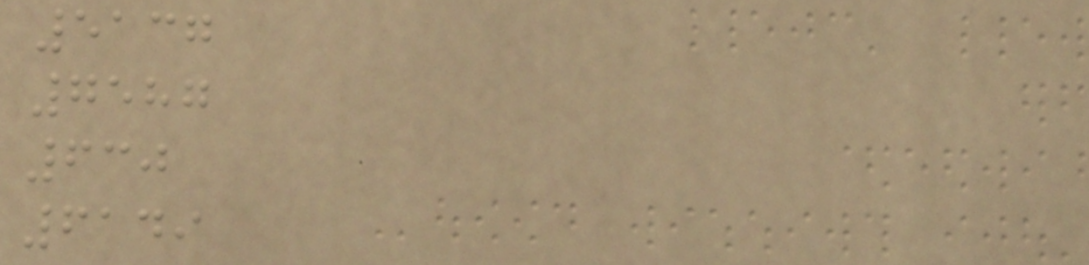5137
7587
630
6149
